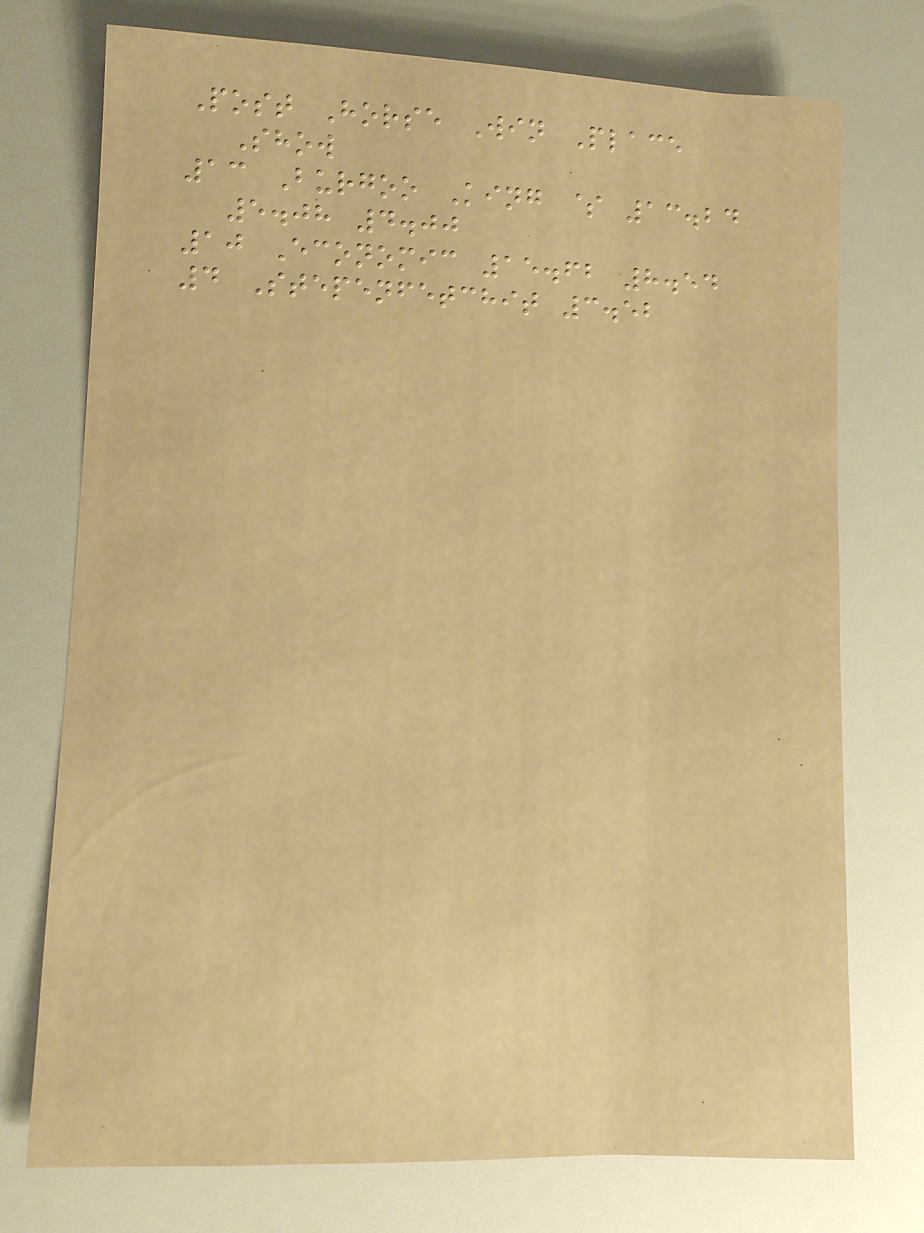Post Horse Win Place
Show
13 Burgoo King $ 13.24
5.08 4.00
10 Economic 15.62 8.54
4 Stepenfetchit 3.52
